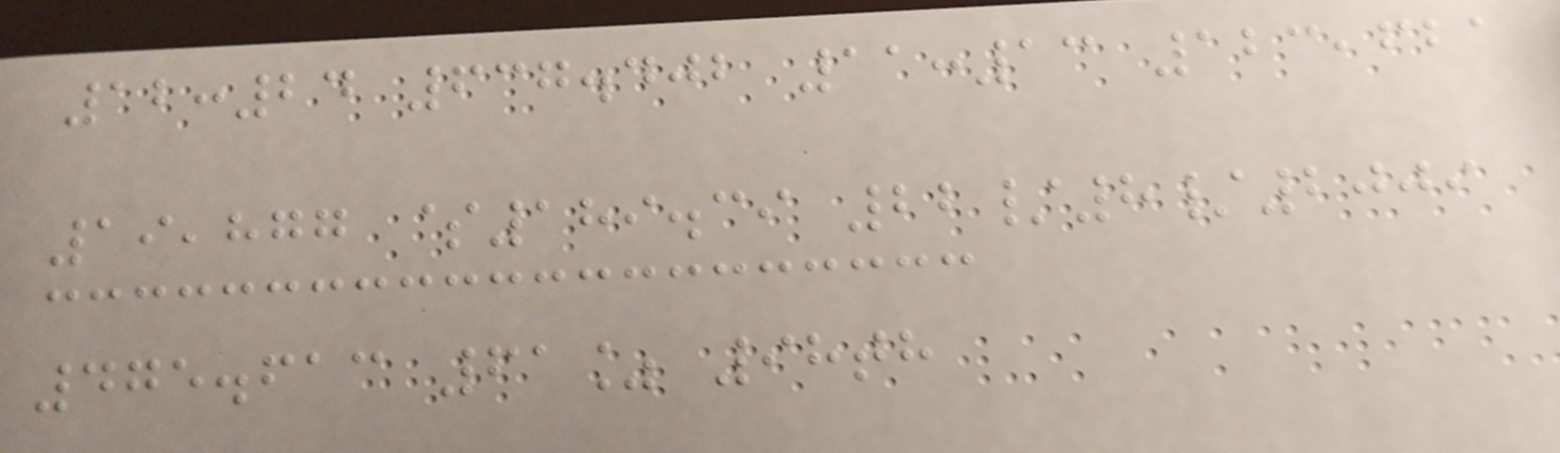12:24 637.402 11:13 123,621
19,877 $189.39 22/8/2009
475.613 61% 98th
